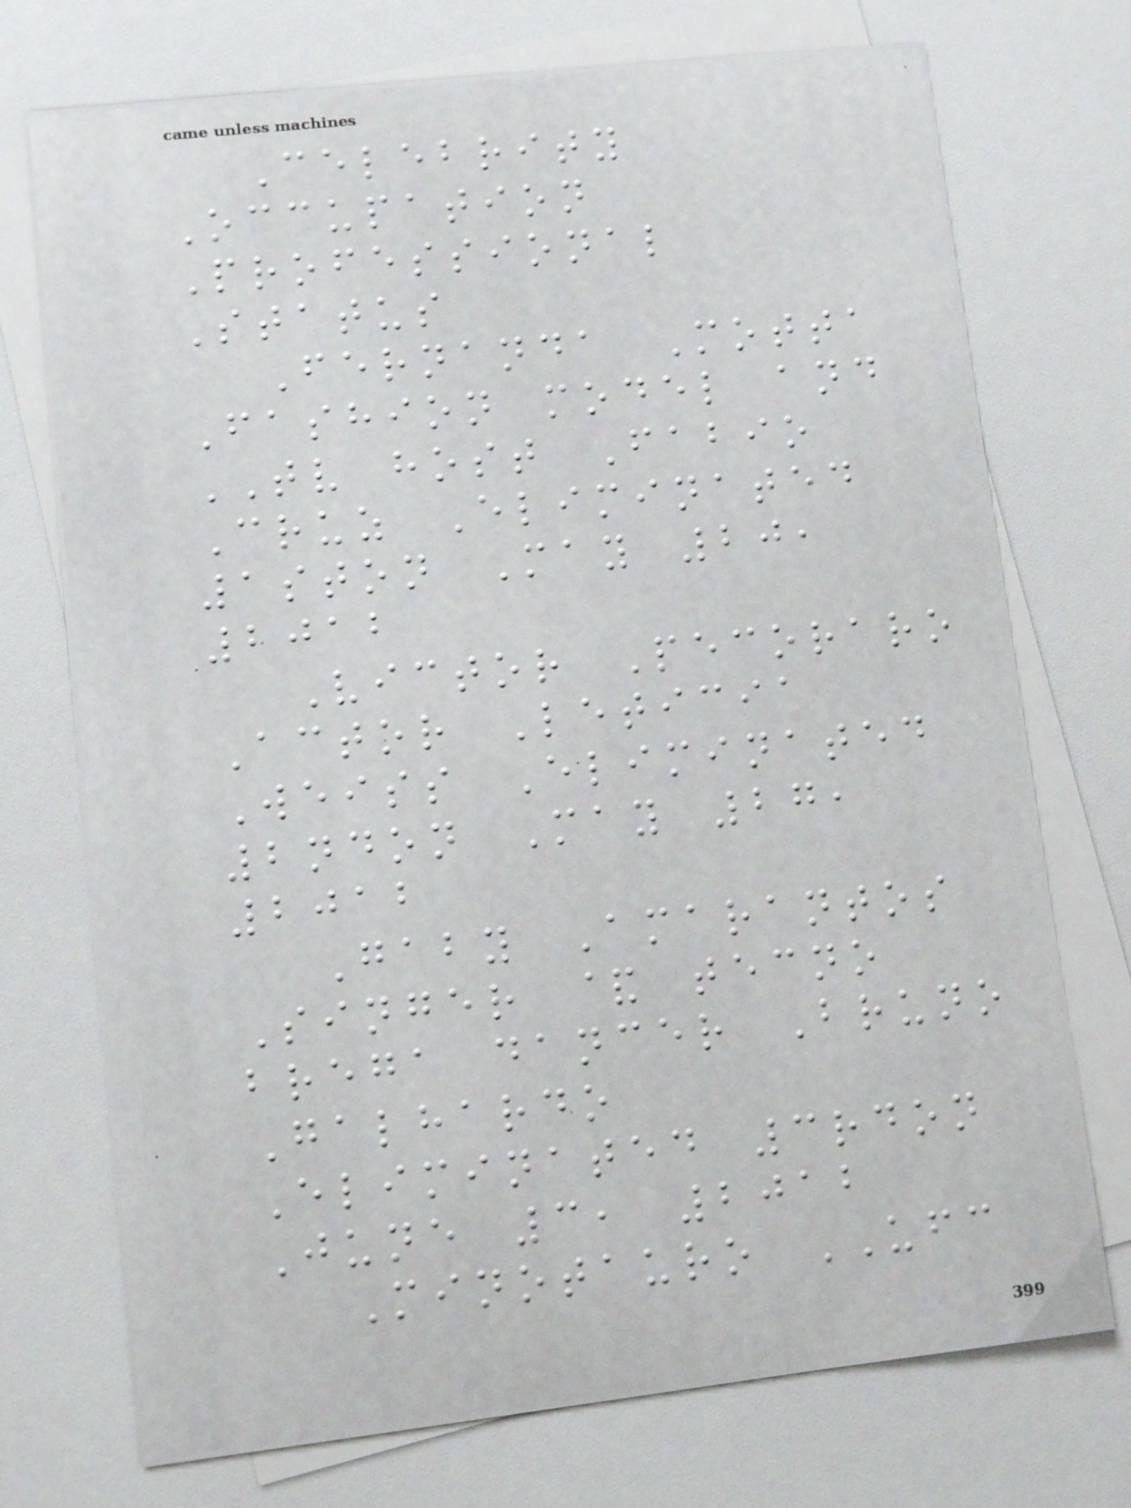Celebrity
Occupation
Professional
Status
Fernanda Motta
Fashion model and
TV host Fabio
Cruz Eliminated
1ston May 20,
2012
Victor Pecoraro
Actor Leticia
Weiss Eliminated
2ndon May 27,
2012
Gaby Amarantos
Singer & tecno
brega dancer Bruno
Galhardo
Eliminated 3rdon
June 3, 2012
Minotauro UFC
